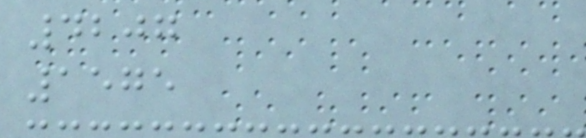4207
1575
